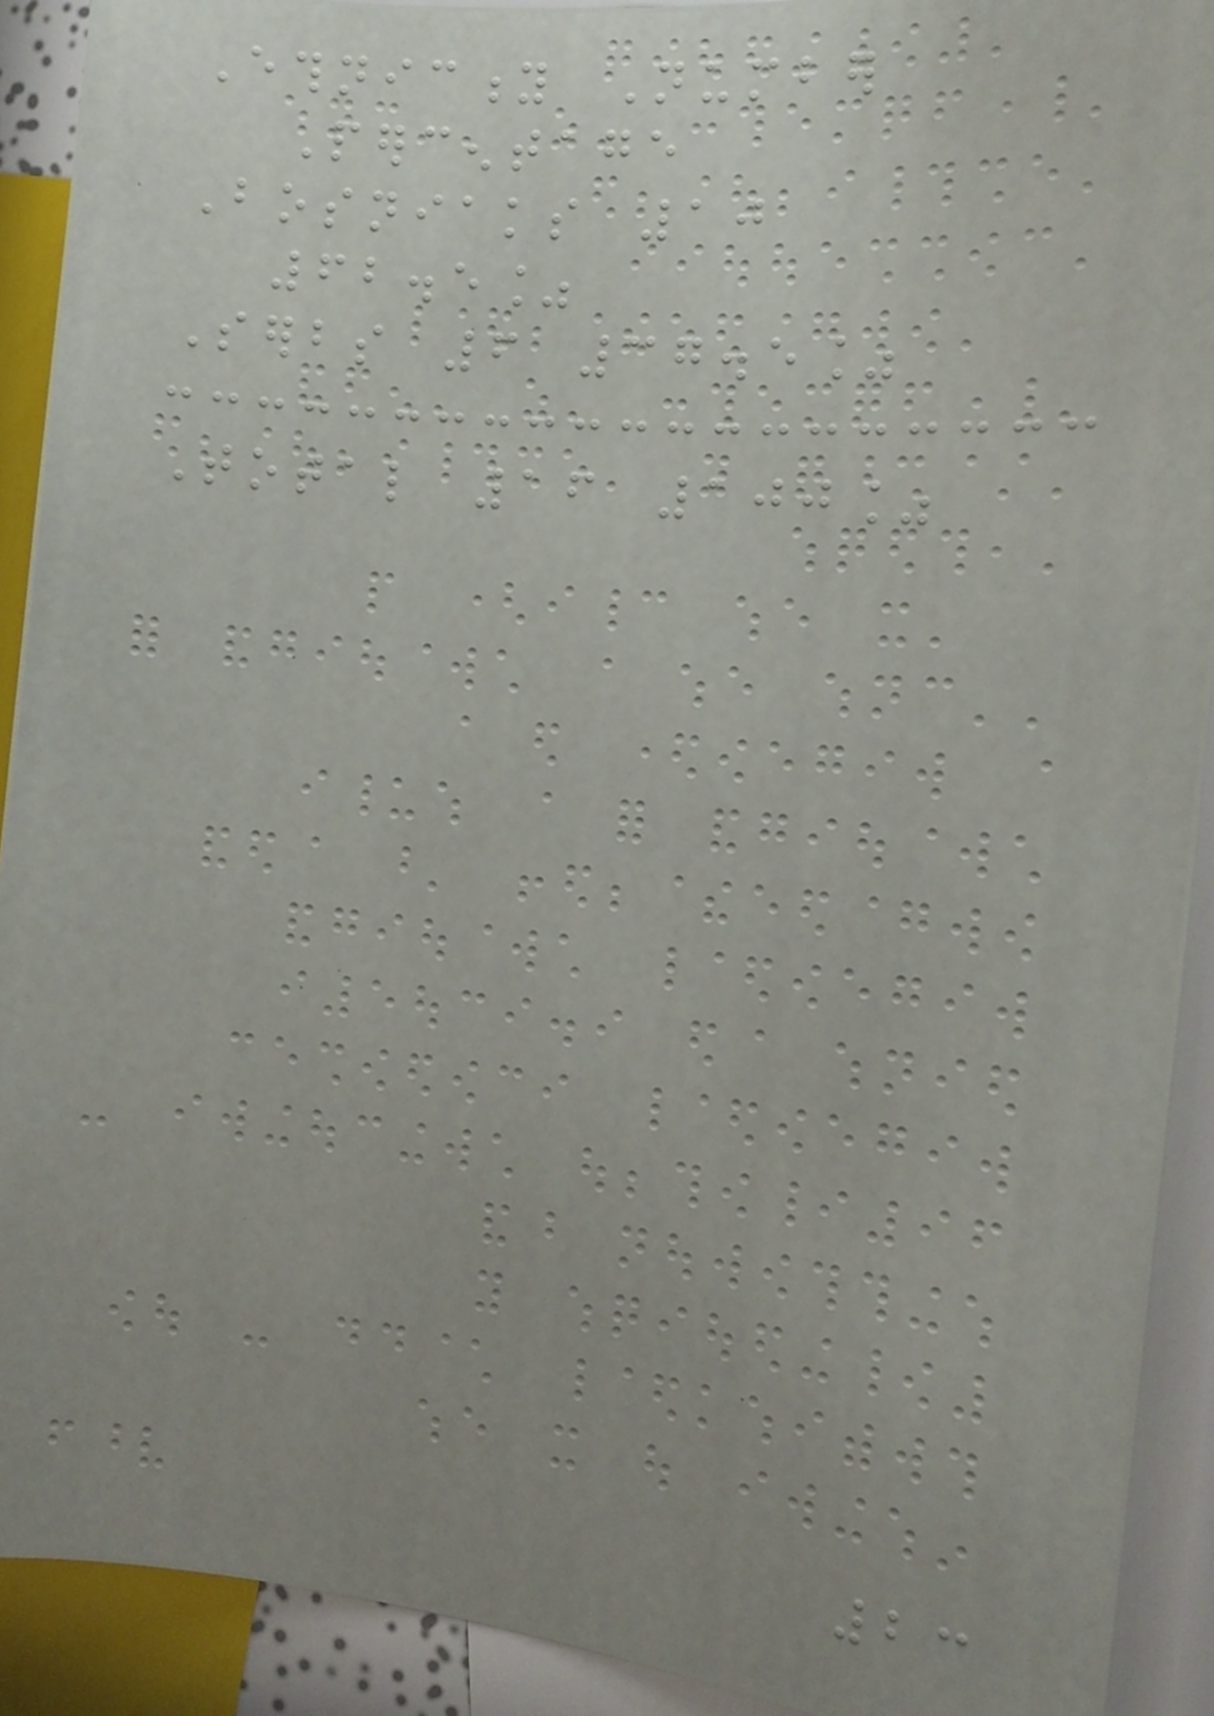Ethnicity Number
Percentage
Bosniaks 10
62.5%
Serbs 6 37.5%
Total 16 100%
23
